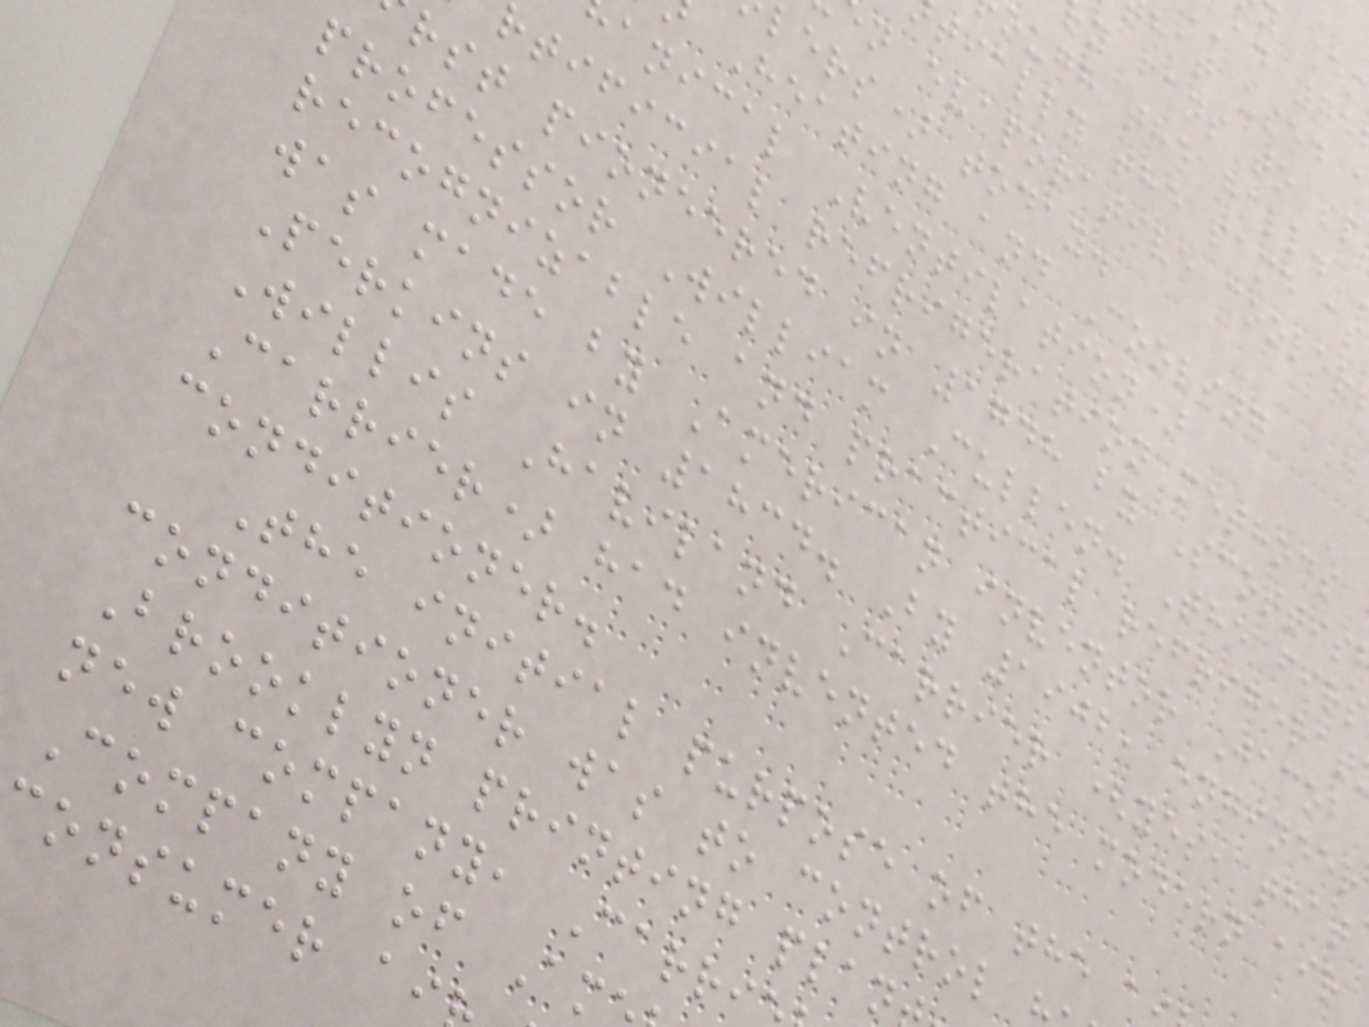y fans to sp
ough the hall.
tially the same as
n evaporative cooler
lers) today.
Heating and Cooling
anical Ventilation)
rtificial refrigeration methods
rst pioneered in 1748 by Scottis
professor William Cullen. The firs
recognizable and practical refrigerat
was made by American inventor Jacob
Perkins in 1834. By 1902, engineer
Willis Haviland Carrier (yes, that
Carrier) had invented the modern air
conditioner.
The initial purpose of the a
conditioner was to control
Brooklyn printing plan
new company, Carri
Company of Am
onsumer ai
